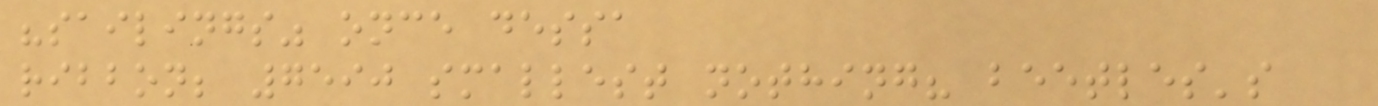"sailings" once dessa
ribbon; 7590 smallest nothing? beetles's
